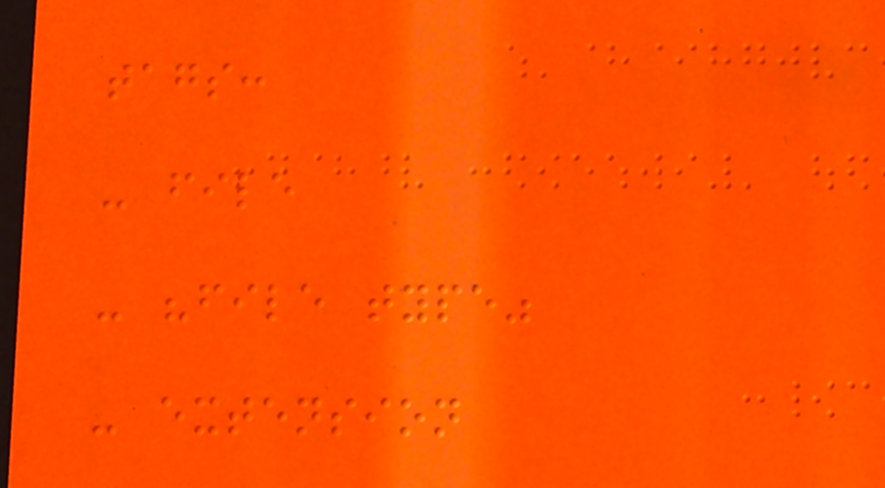tags:
- file
- "file type"
- extension
